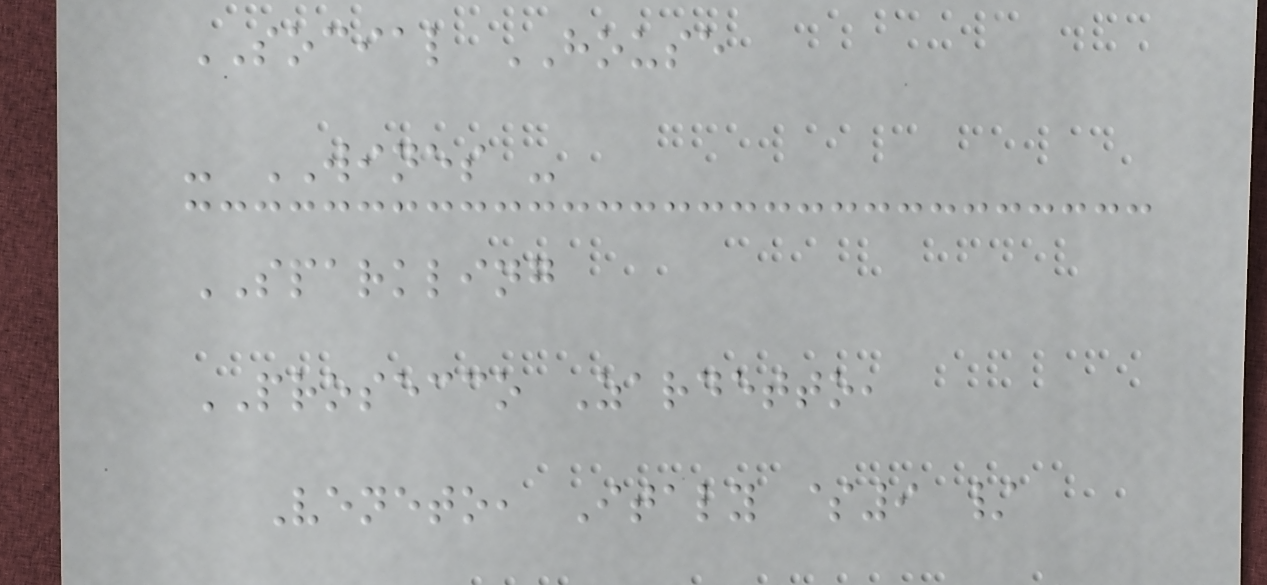SOCIAL HOUSE
- WINES -
SPARKLING
PROSECCO Zardetto,
Veneto, Italy $9 /
